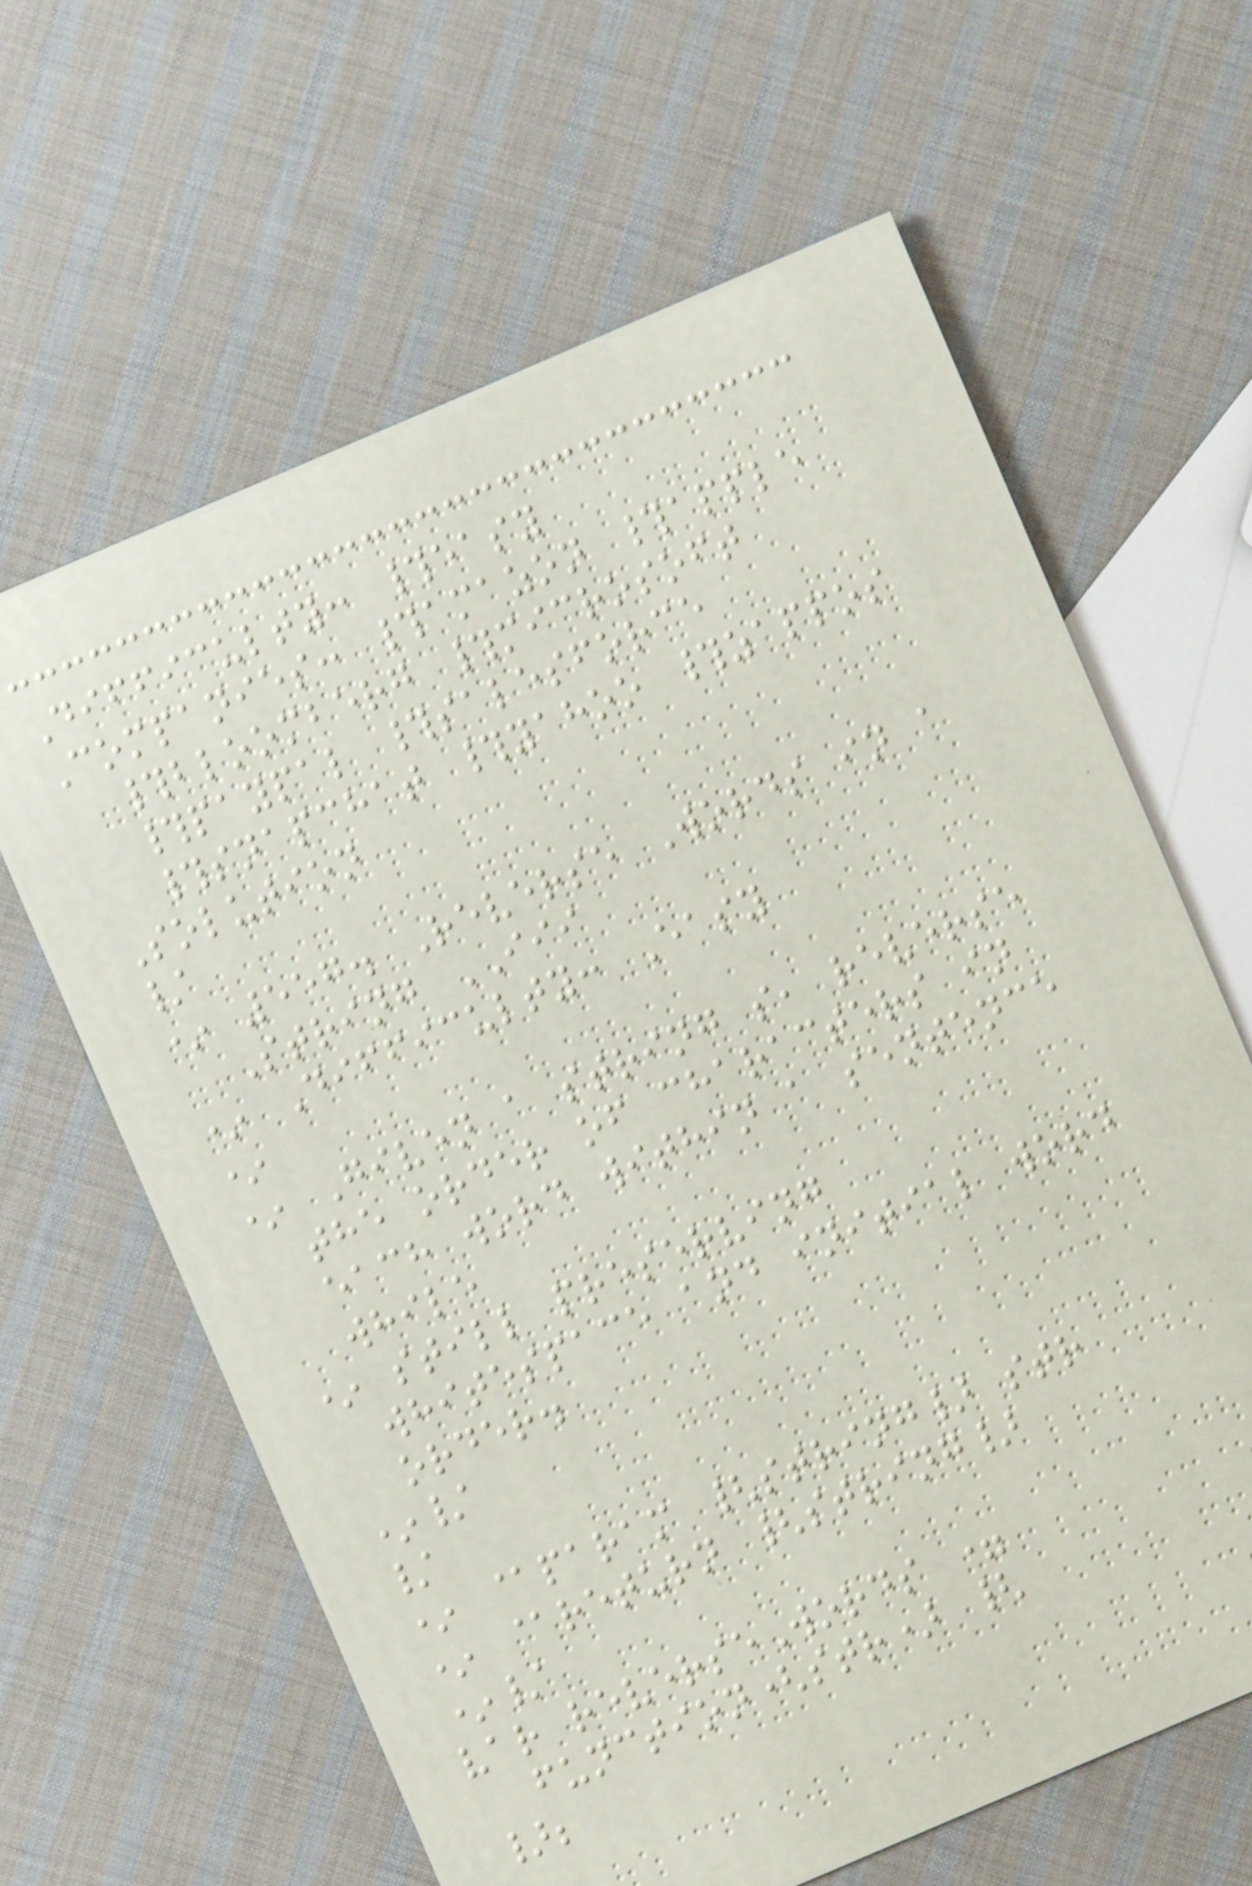Difficulty: #easy
Companies: #amazon #apple
#bloomberg #microsoft
#paypal #salesforce
#snapchat #yahoo #zappos
Solution
/
* 557. Reverse Words in a
String III
* Difficulty: Easy
*
* Given a string s, reverse
the order of characters in
each word within a sentence
while
* still preserving
whitespace and initial word
order.
*/
/
* @param {string} str
* @return {string}
*/
var reverseWords =
function(str) {
};
